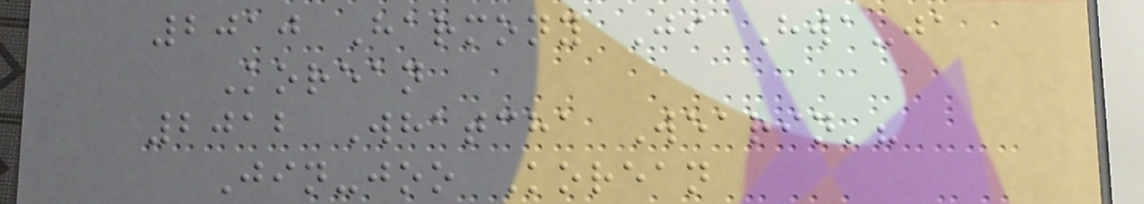2010 Harmony Ji Hwa-ja
Korean
2012 Whatcha Wearin'?
Jin-joo Korean
